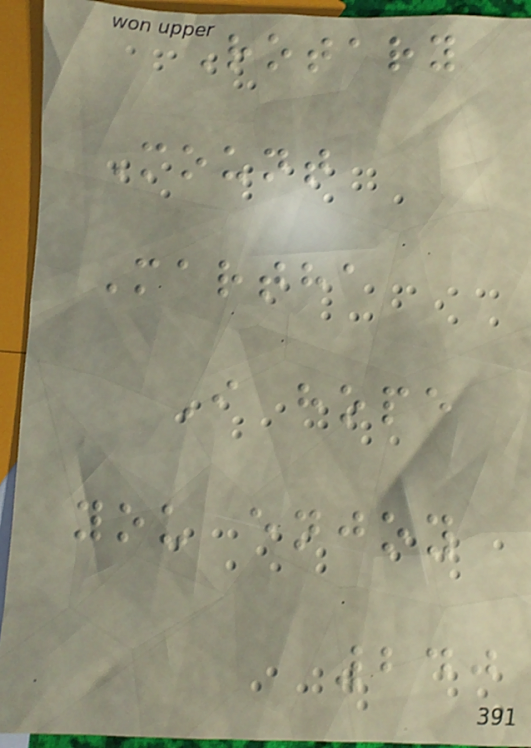Rotary
Mount
Martha
I hope
you enjoy
240
